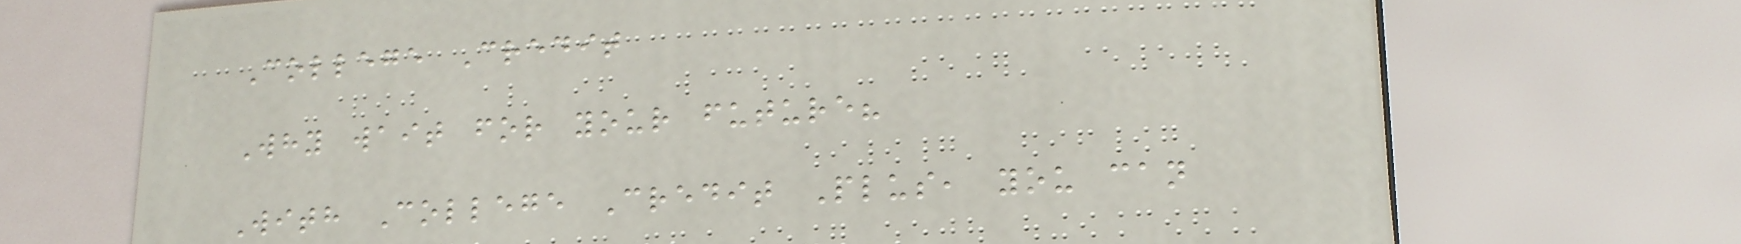College Credit
Why wait for your future?
With College Credit Plus, you can
